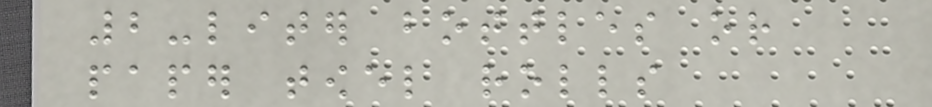2-liter bottles or
paper towel rolls
